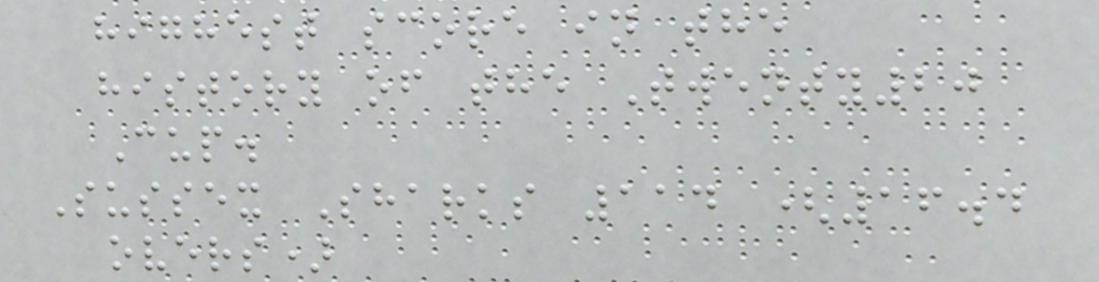highest score in the
history of the Twenty20
Cup.
Sussex Sharks 114 (16.4
overs)
